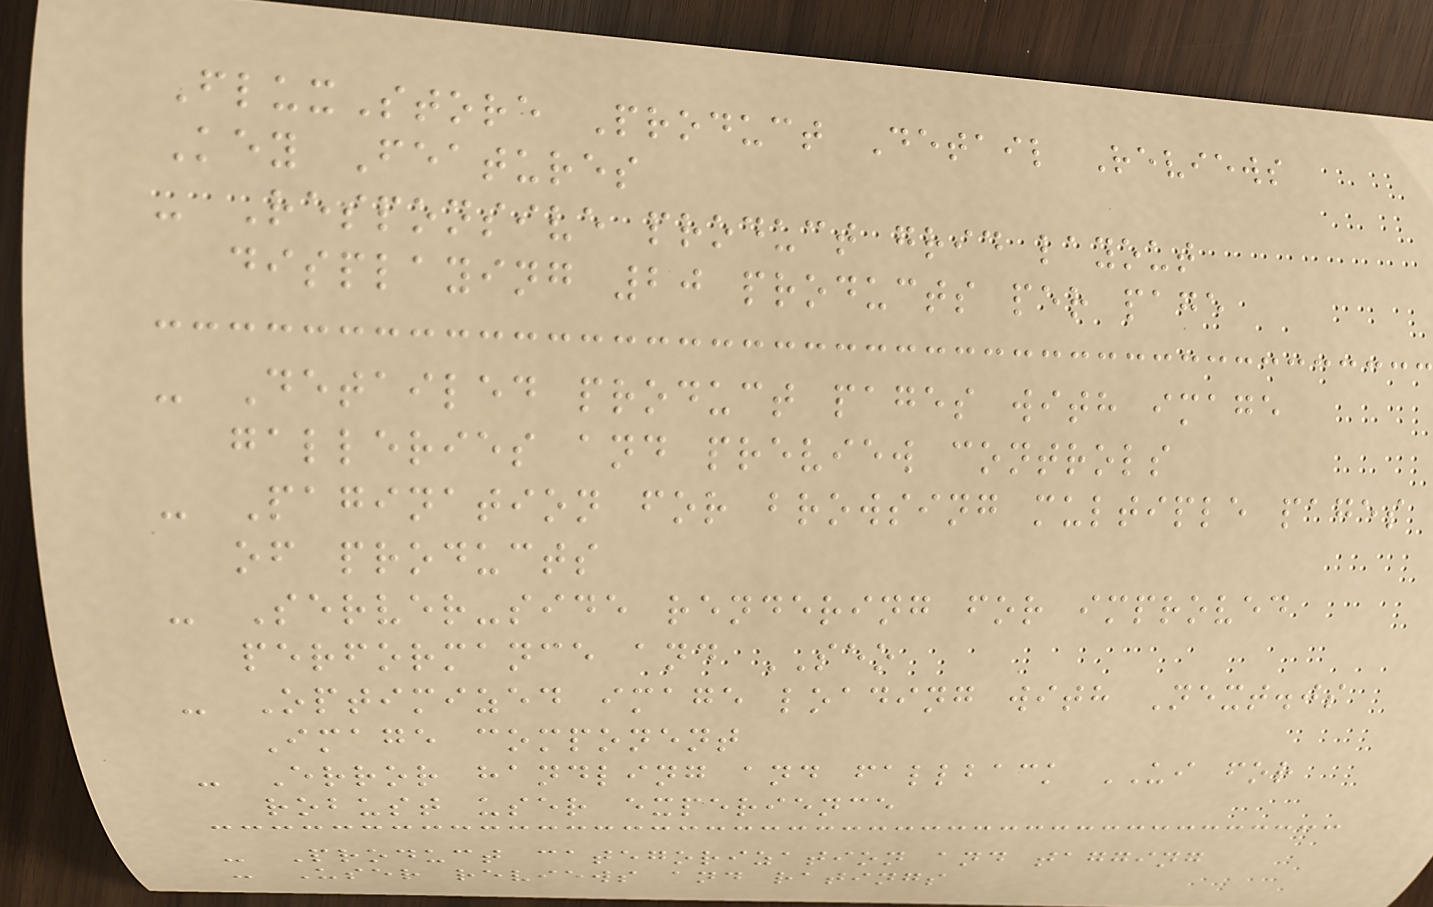FluxStore Product Detail Reviews
Key Features
- Responsive product grid layout
displaying 20 products per page
- Detailed product pages with image
galleries and preview controls
- Pagination for browsing multiple pages
of products
- Server-side rendering for improved
performance and SEO
- Optimized image loading with Next.js
Image component
- Error handling and fallback UI for
robust user experience
- Product categorization and tagging
- User reviews and ratings
